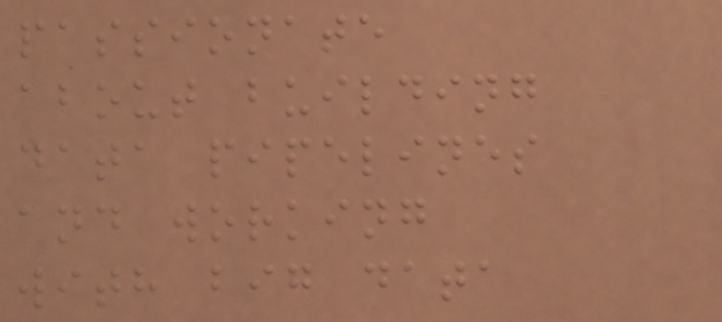passionate
about building
data pipelines
and working
with big data
